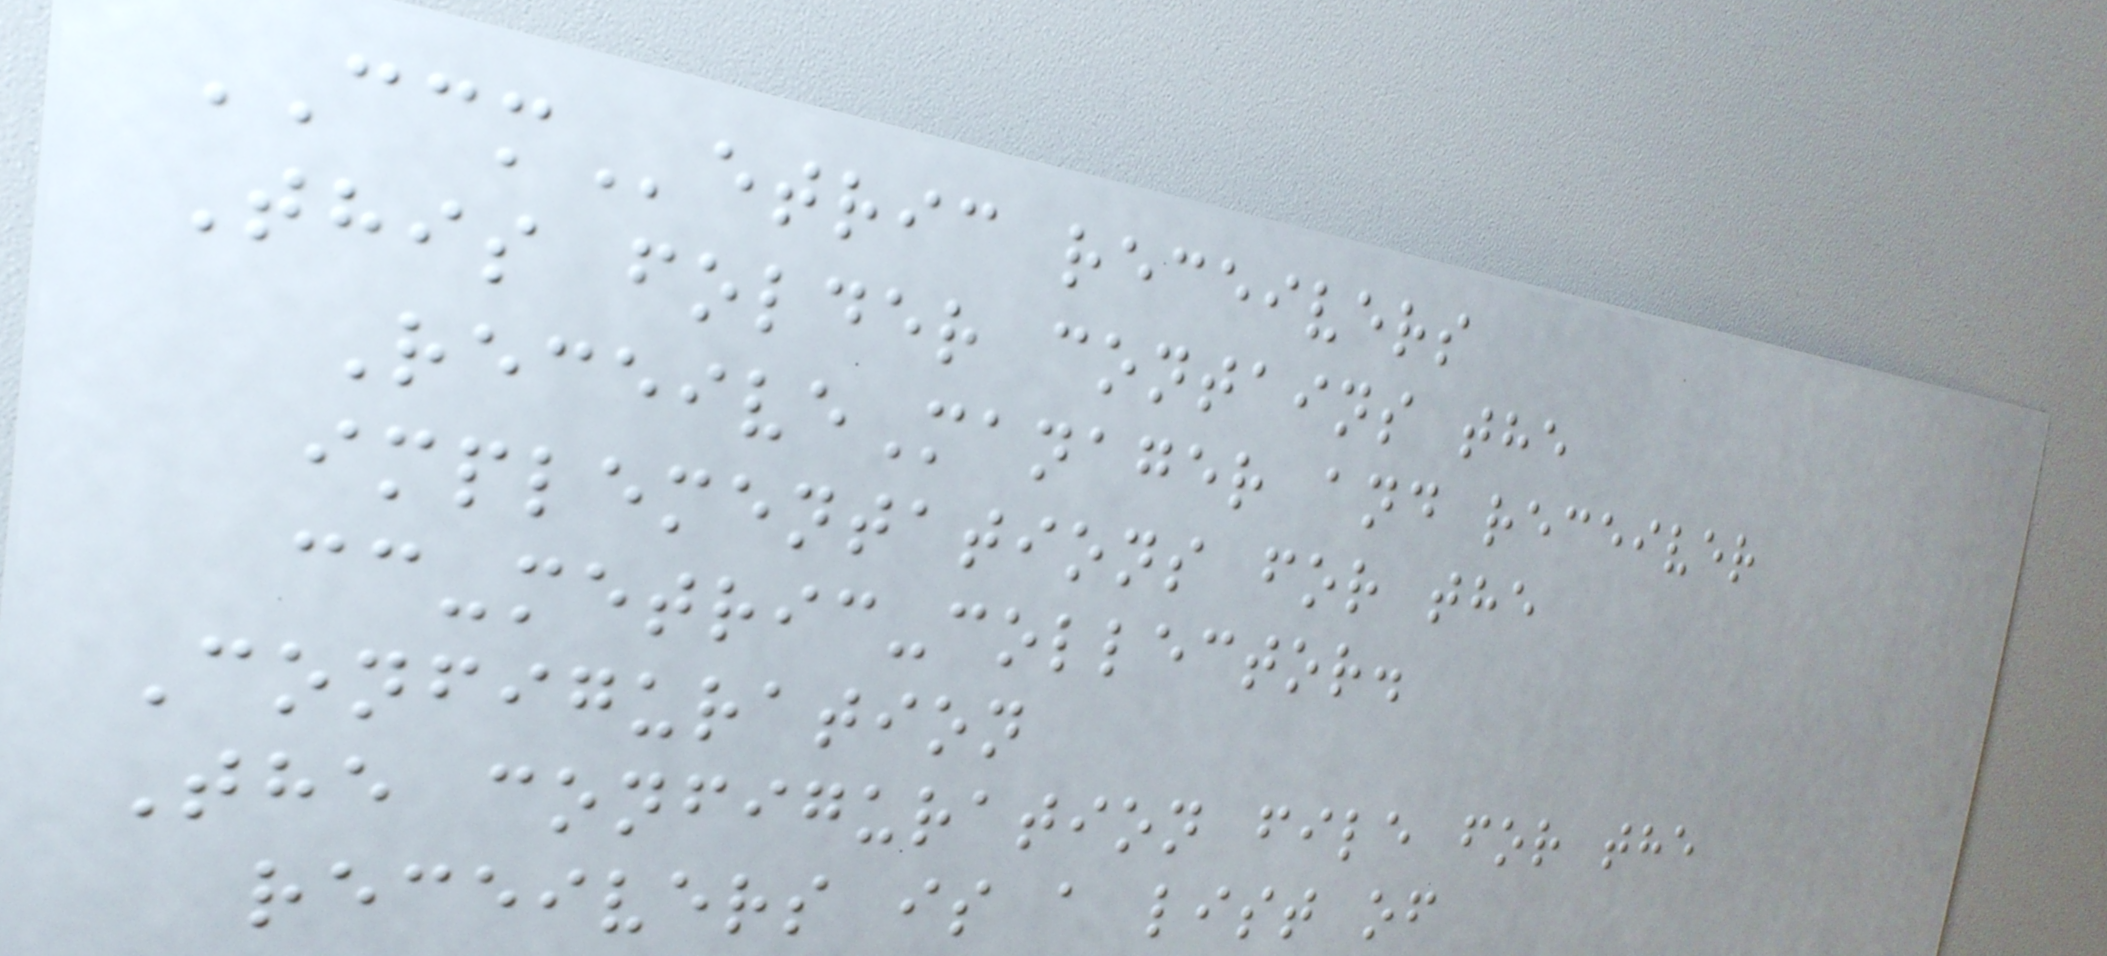CCMetric receivers
This folder contains the
ReceiveManager and receiver
implementations for the
cc-metric-collector.
Configuration
The configuration file for the
receivers is a list of
